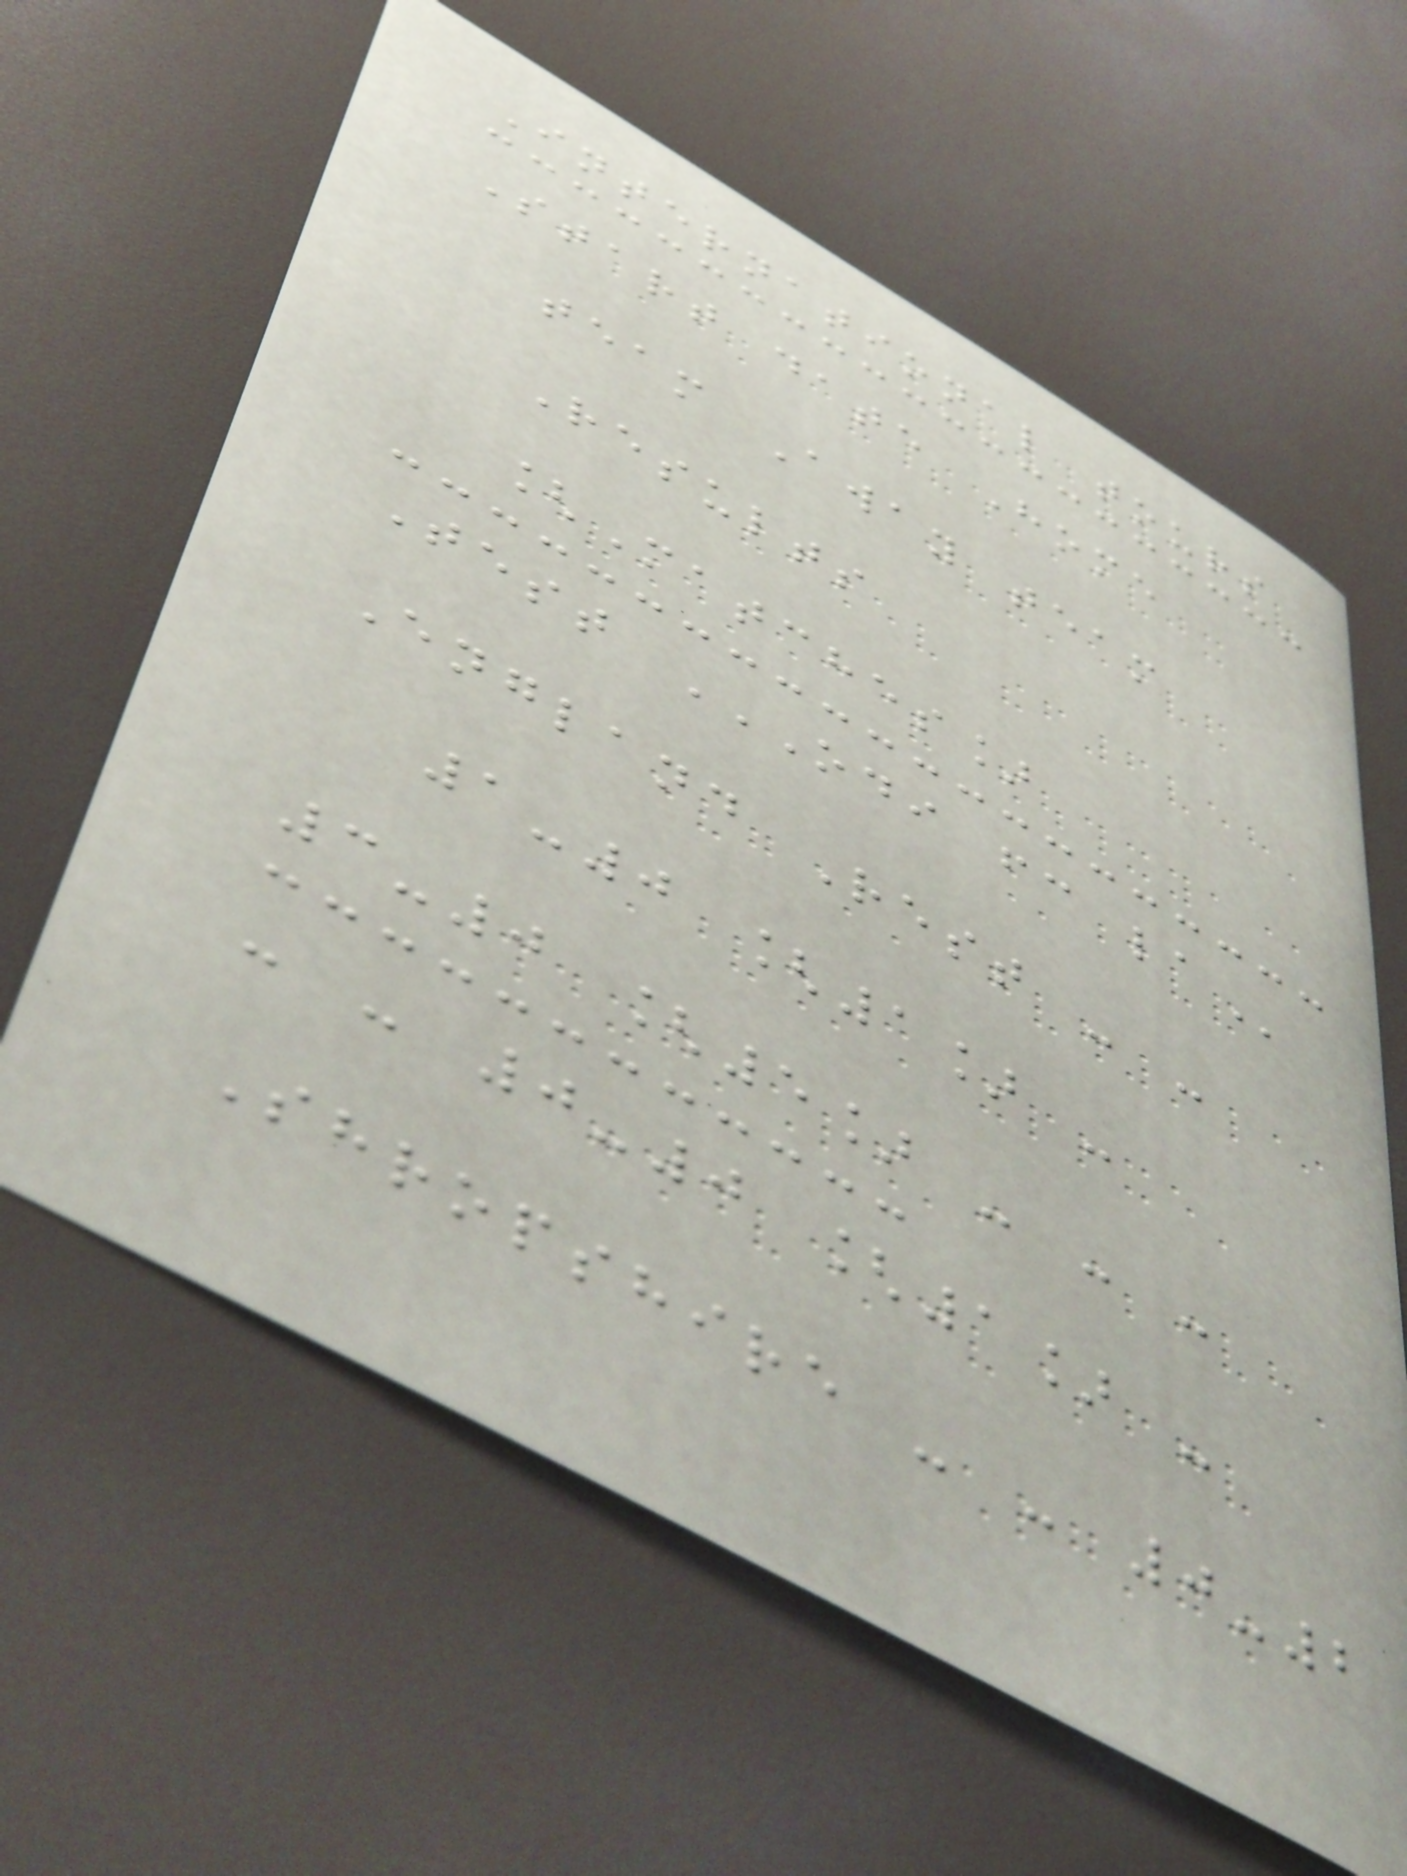International tours
Start date Home
team Away team
Results
[Matches]
Test ODI FC LA
England Rest - -
1-0 [1] -
3-0 [5] - - -
- - 0-0 [1] -
Shropshire - - 0-2
